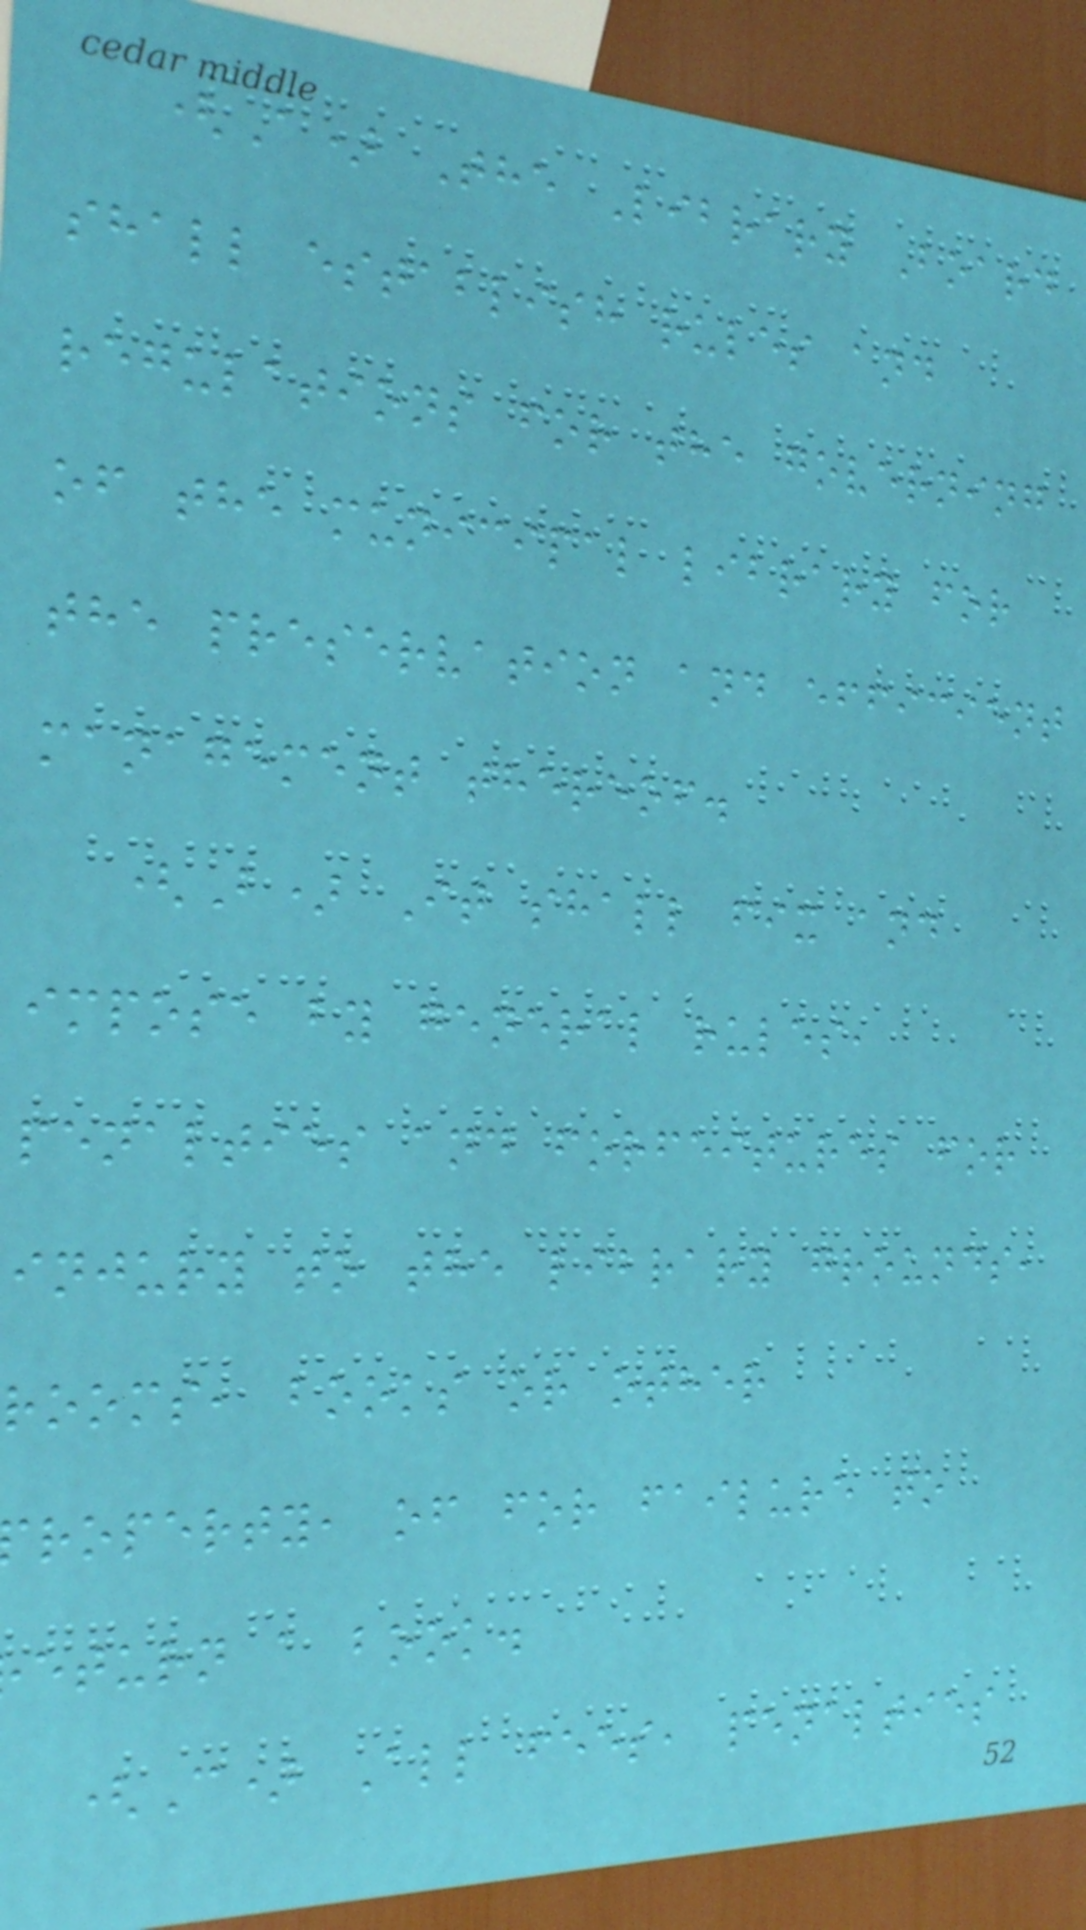(A) The Library Board
shall establish rules and
regulations for the governing
of the municipal library for
the preservation and efficient
management thereof.
(B) It shall fix and
impose by general rules,
penalties and forfeitures for
injury to the library grounds,
rooms, books or other
roperty, of for failure to
eturn a book.
(C) All fees, penalties
